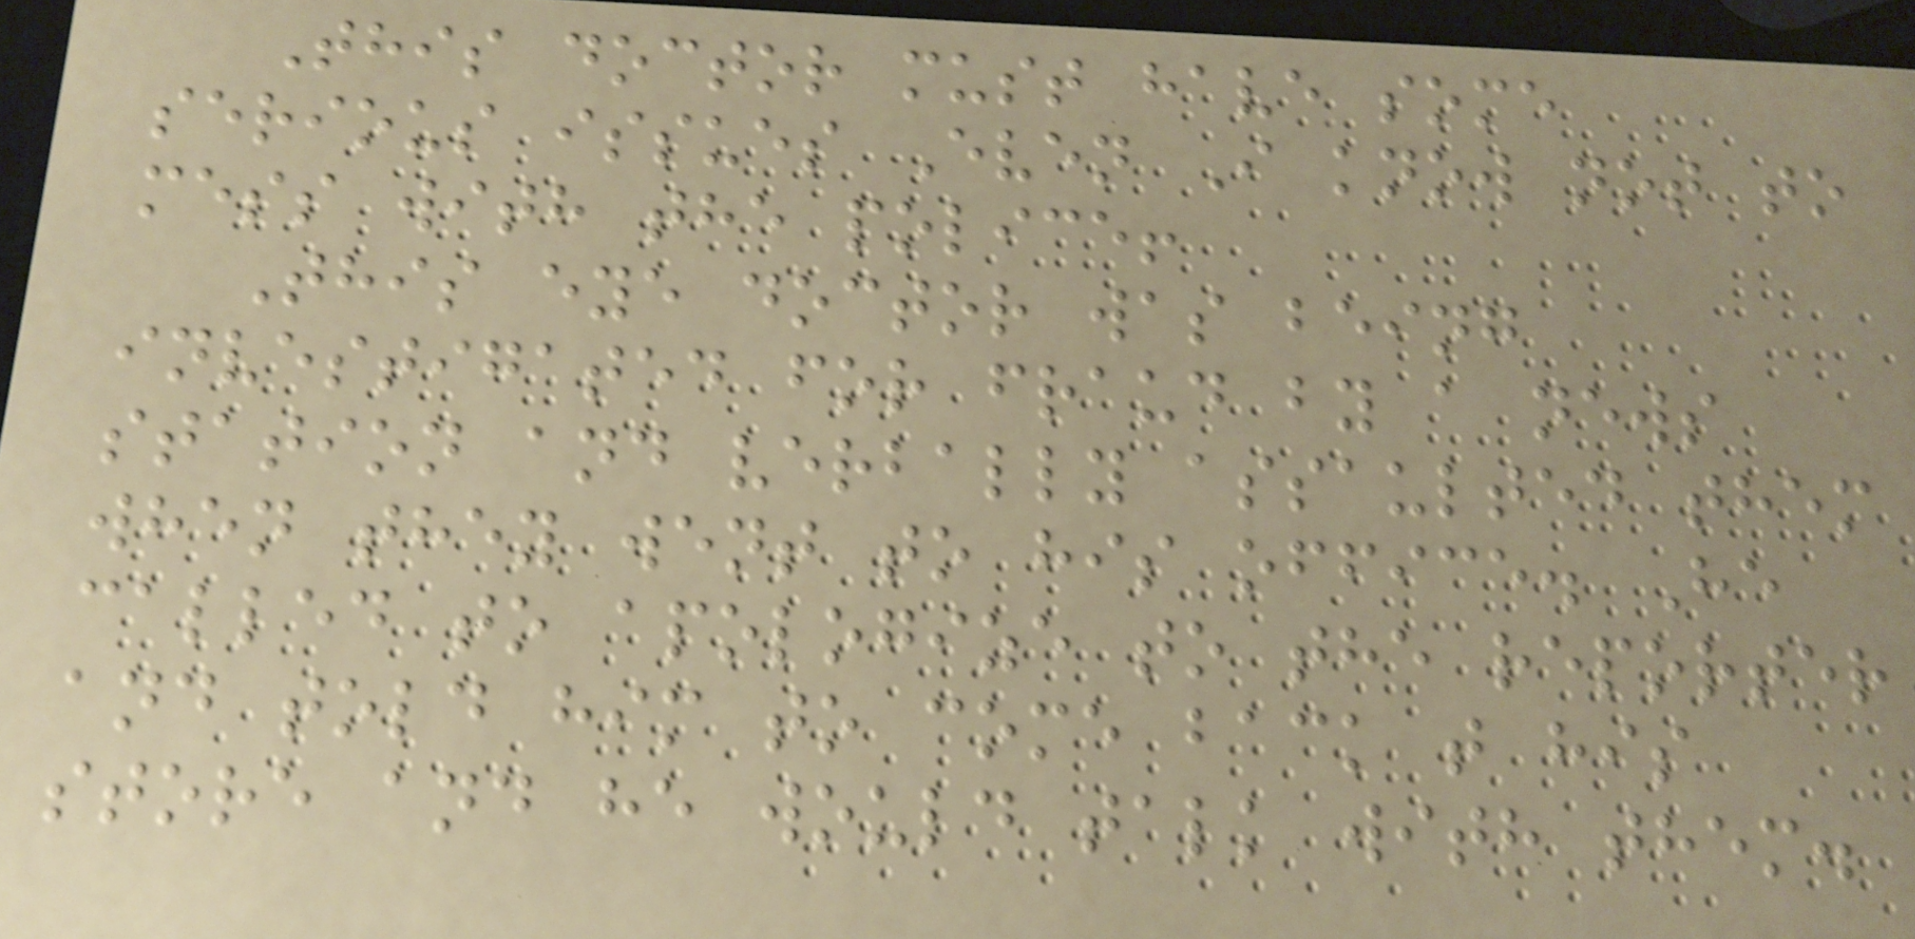This doctor must have some
serious issues Even I know not to
mess with the police!
This eye doctor was being
investigated for fraud by a news
station and verbally assaulted them
when they went to his office. He
called to apologize to the reporter
and told him to come back t his
store and he would talk with them.
